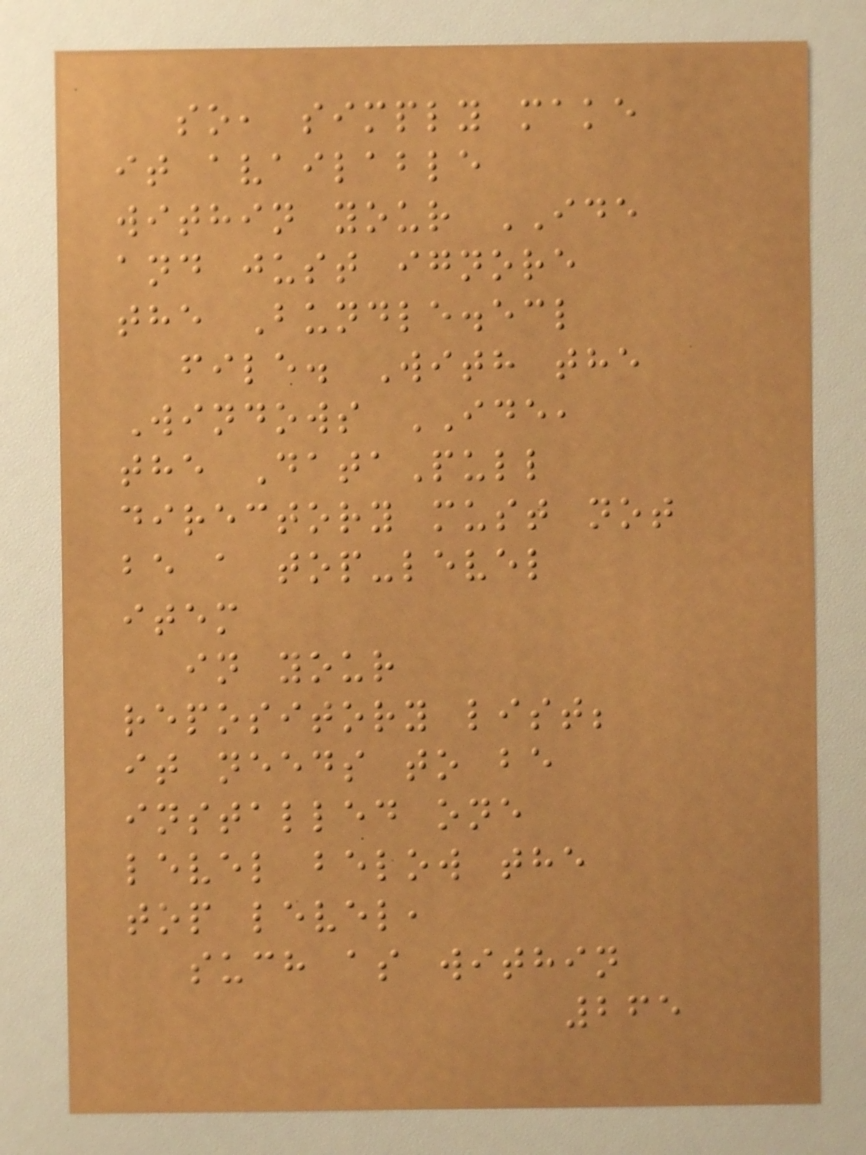so, simply make
it available
within your IDE
and just ignore
the Bundle.ecl
file. With the
Windows IDE,
the DataPull
directory must not
be a top-level
item
in your
repository list;
it needs to be
installed one
level below the
top level,
such as within
265
